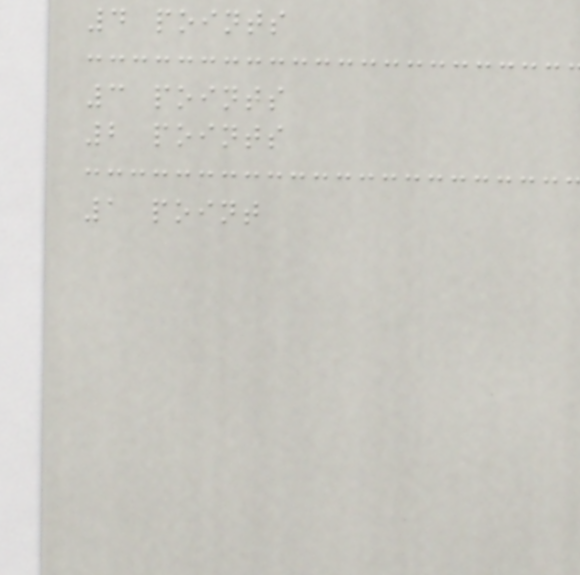4 points
3 points
2 points
1 point
